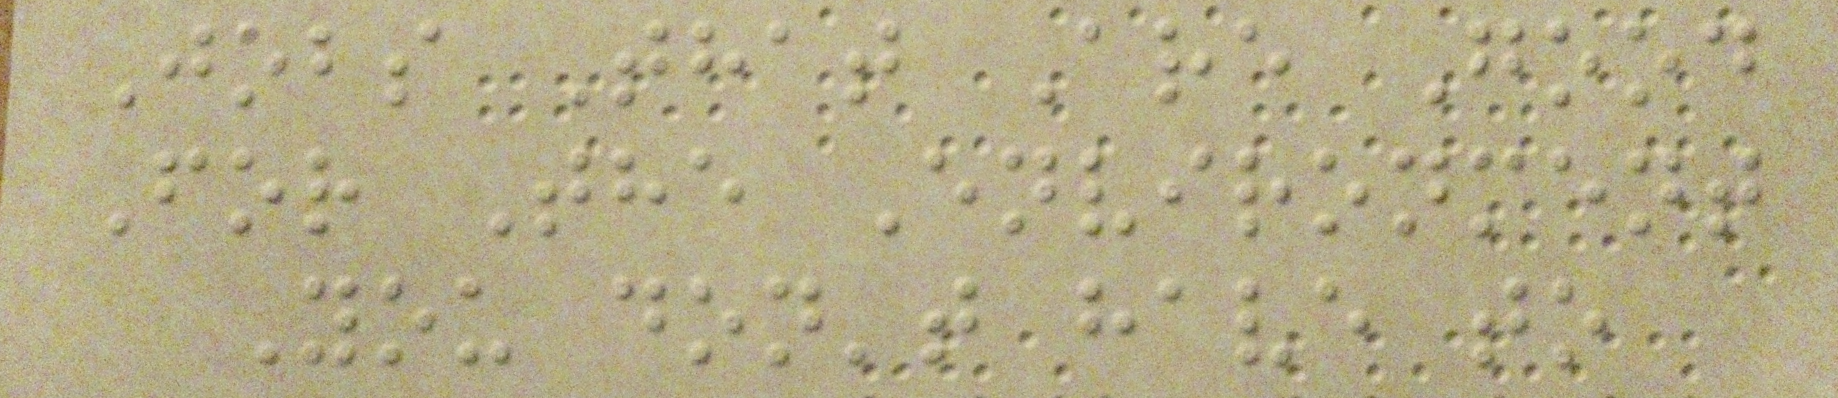Jobs That Are Good
For The Environment
You don't have to
